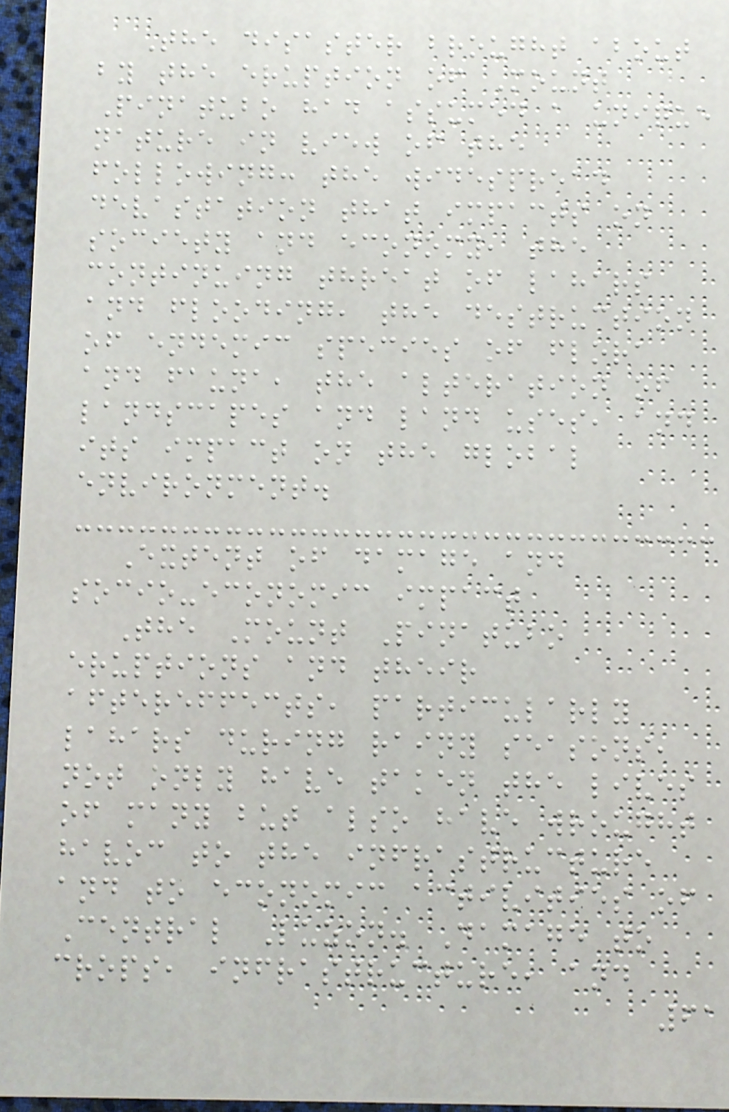The disaster brought about
by the eruption of Mount
Pinatubo had assumed a unique
nature in view of the
following: the widespread
devastation that impacts on
society and economy, the
continuing threat of lahars
and flooding, the destruction
of endemic species of flora
and fauna, the alteration of
landscapes and land uses, and
its impact on the global
environment.
Extent of damage and
socio-economic impact
The Mount Pinatubo
eruptions and their
aftereffects, particularly
lahars during rainy seasons,
not only have taken the lives
of many but also have wrought
havoc to the infrastructure
and to economic activities of
Central Luzon. Damage to
crops, infrastructure, and
61
